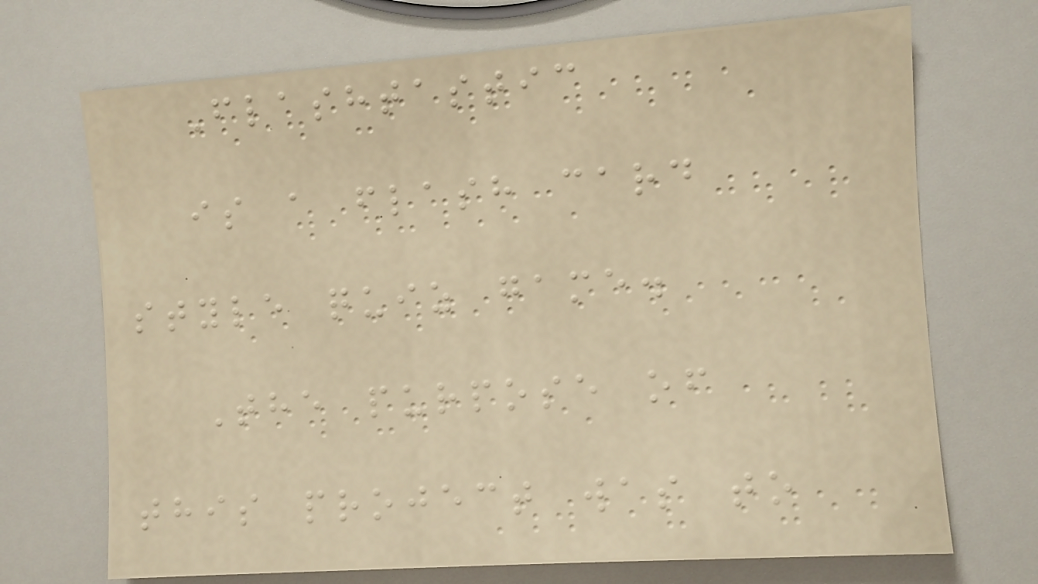Flashtastic
is a flash card
style quiz game.
The purpose of
this project was to
